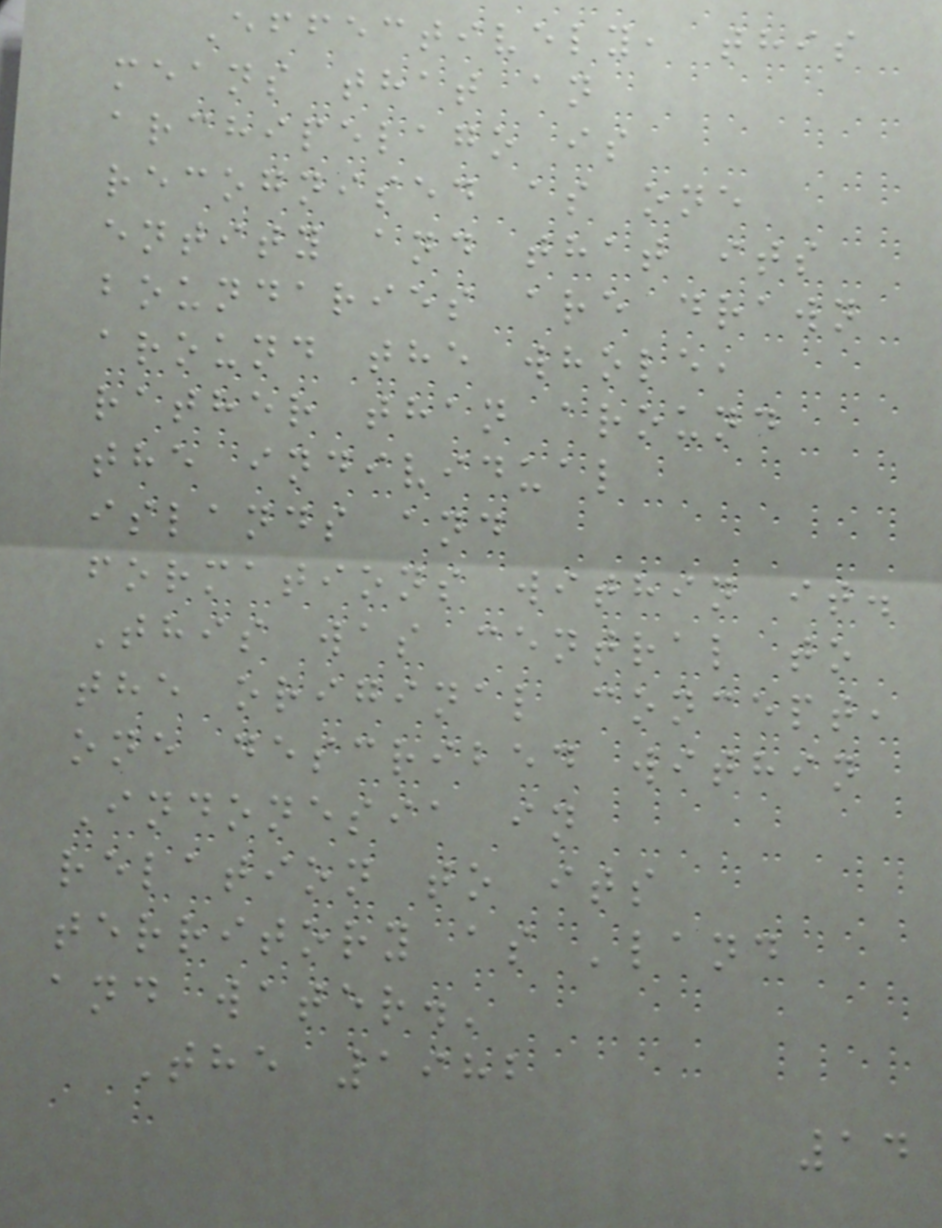Effectively, this
means that an
archipelago is
recognised as one
entity and that its
boundaries are drawn
around the whole,
rather than around
the individual
islands and
formations within it.
This was central to
the original concept,
one described within
Indonesia in
relation to its
territory as 'land
and water.'
The 1982
14
